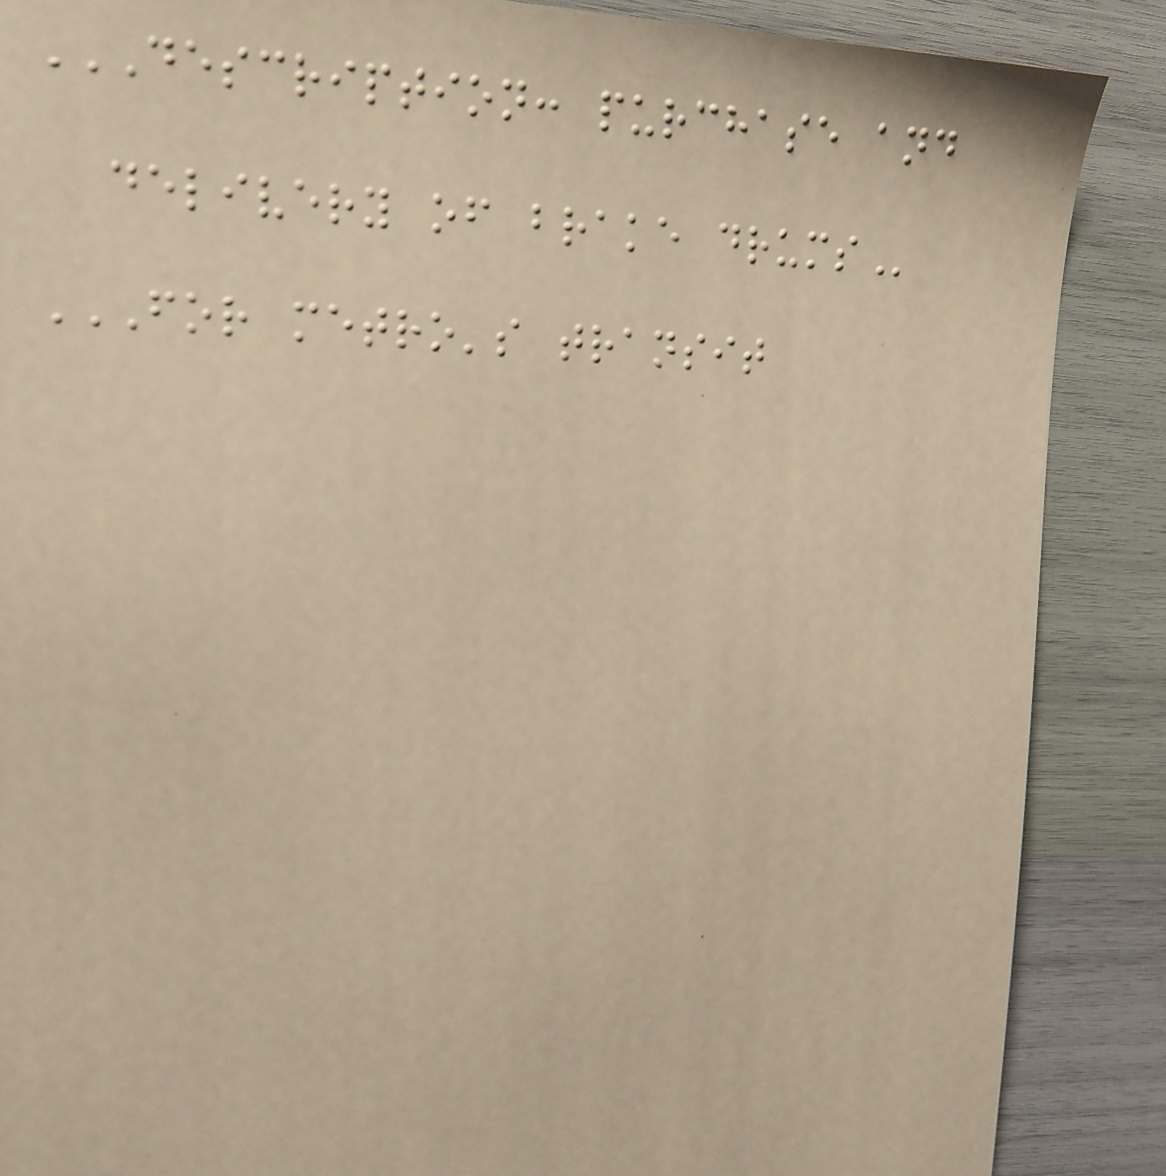DESCRIPTION: PURCHASE AND
DELIVERY OF BRAKE DRUMS
FOR METRO'S TRANSIT
